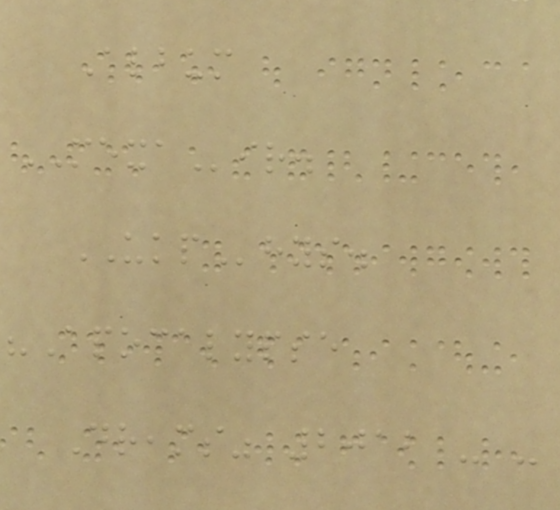Album
MEXAir.
UKPhys.
"Apocalypse
Dreams" 2012 - -
